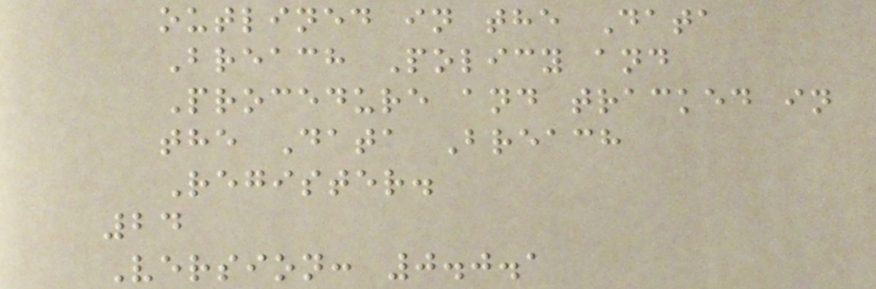outlined in the Data
Breach Policy and
Procedure and tracked in
the Data Breach
Register.
24
Version: 0.0.1
